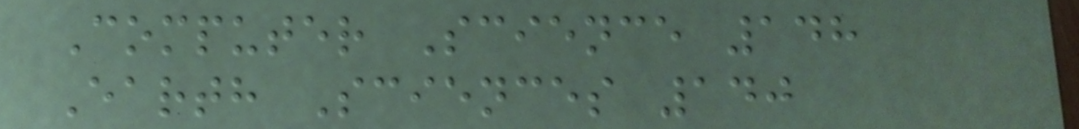Computer Science 148
Earth Sciences 140
